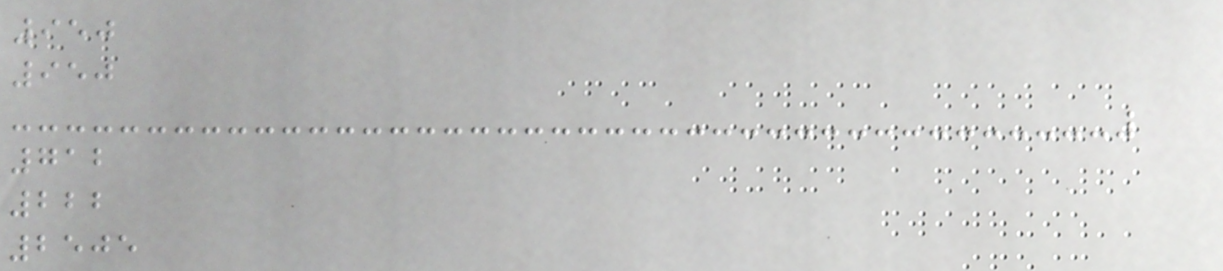950
950
712
222
2505
